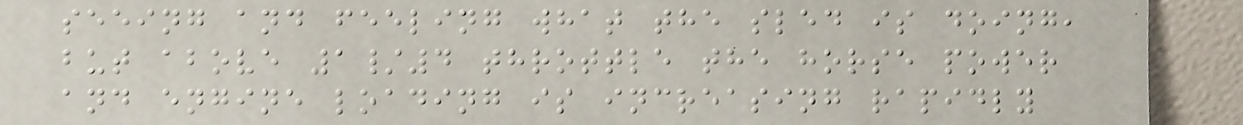seeing and feeling what the sled is doing,
but above 1/4 throttle the horse power
and engine loading is increasing rapidly
